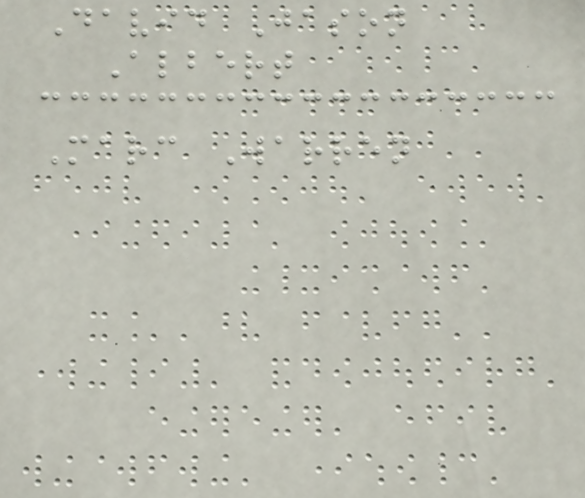David Jason
Albert
Marc Warren
